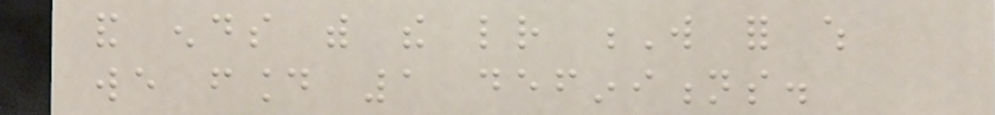and ends with the letter W for which
we found 1 definitions.
